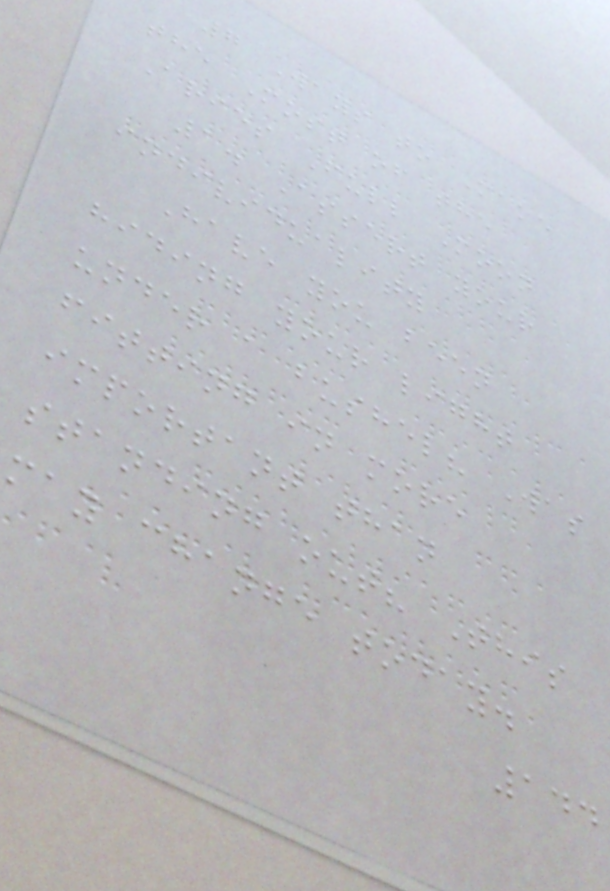7 Ways to Make
the Most of the
Aries Full Moon
1. Assert your
individuality
Have you been
hiding your light
under a bushel? Was
fitting in more
important than
standing out? This
may change today.
144
